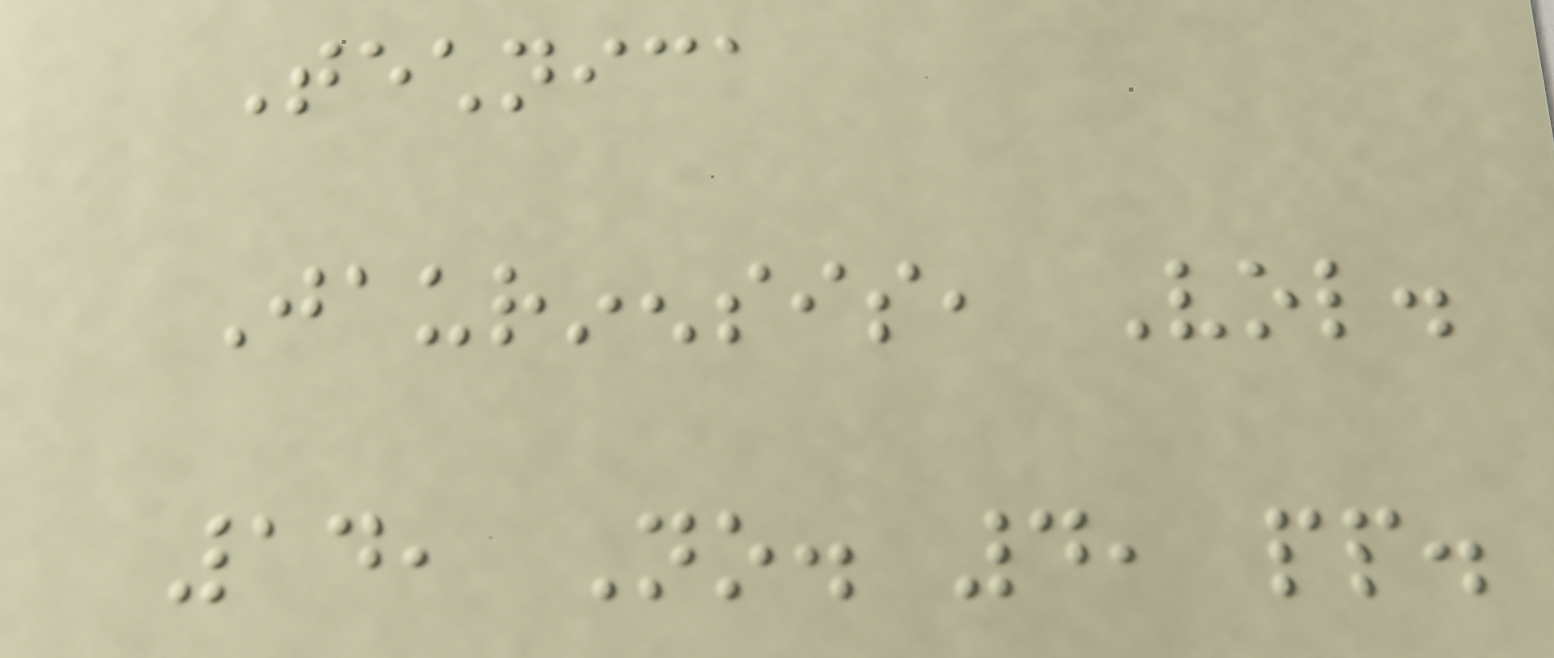Technica
Jaurinensis, Vol.
14, No. 4, pp.
